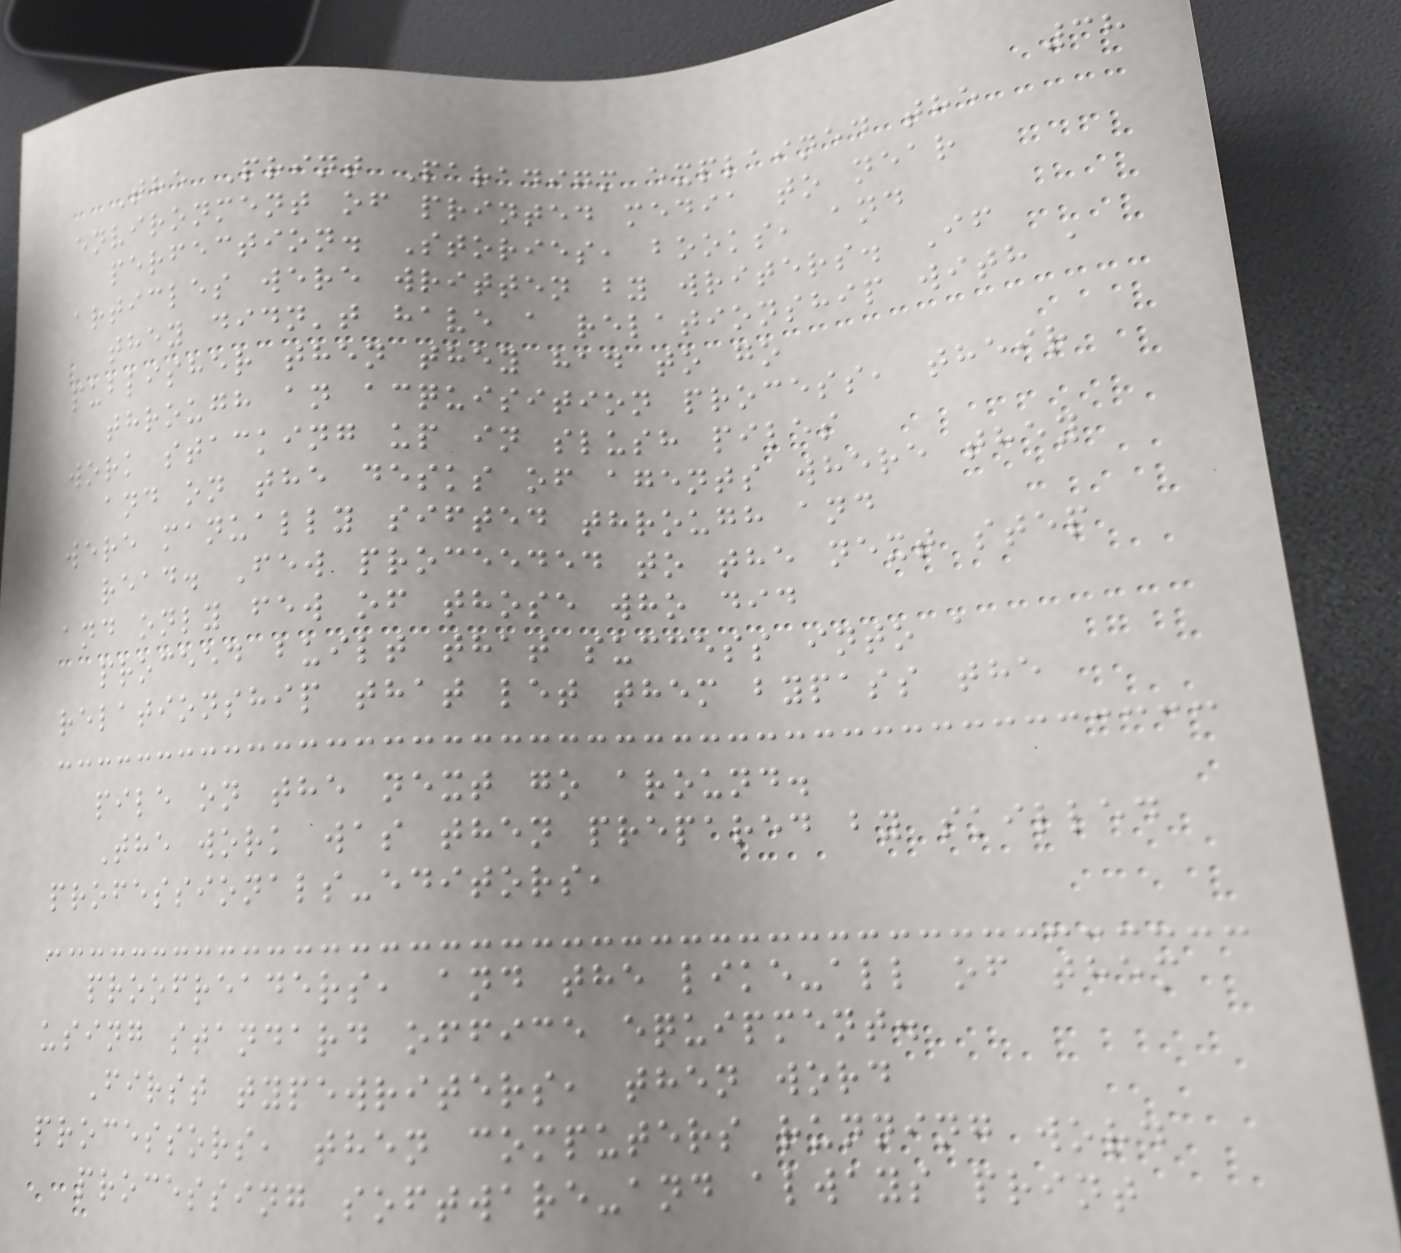38
The Print Paradigm explained the
environment of printed media to near
perfection. Stories, books, and
articles were written by writers. If
they didn't have a relationship with a
publisher then they had to go
through an acquisition process, their
work stacking up in slush piles
and on the desks of agents where they
were manually sifted through and
read. Few proceeded to the next step
and only few of those who did
proceed built that success into a
relationship that let them bypass the
pile on the next go around.
The work was then prepared by skilled
professionals-editors,
proofreaders, and the like-all of them
using standard office equipment.
First typewriters, then word
processors, then computers running word
processing software-and always print
